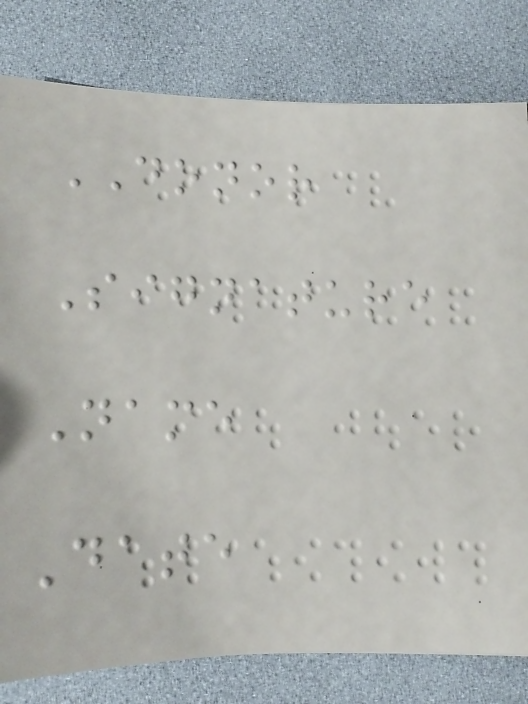DONOR
Signature
Name
Date
